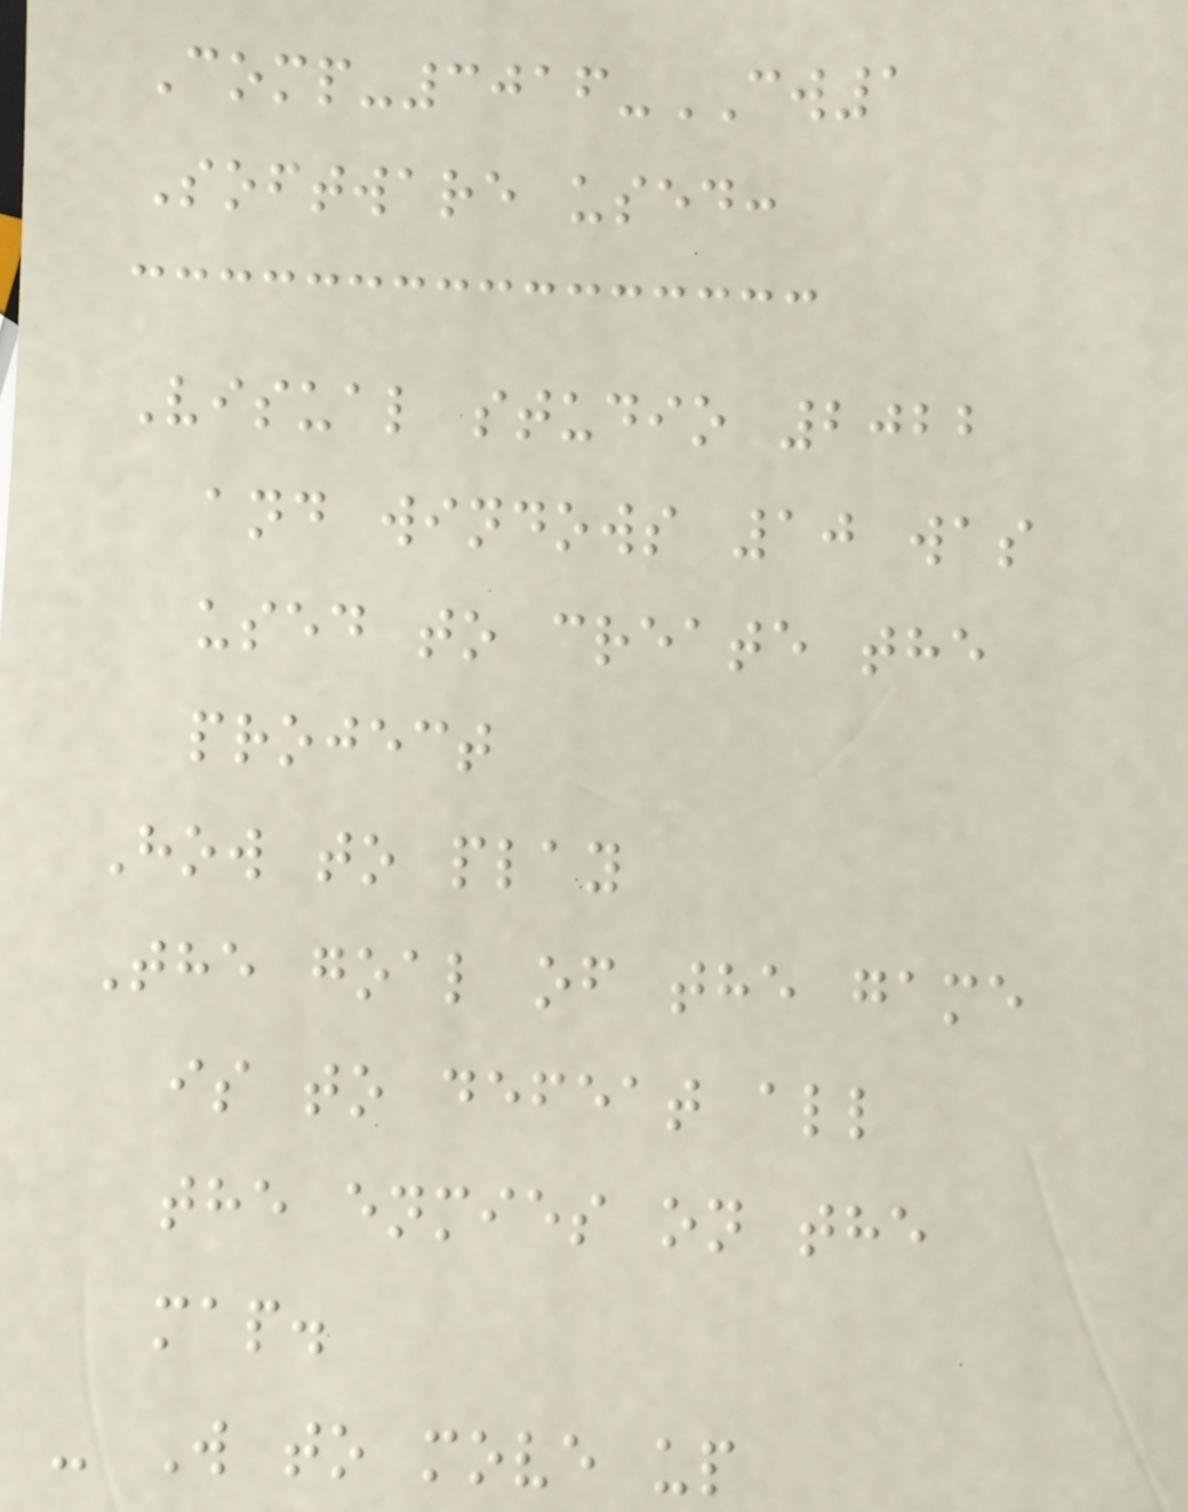Comp-3016-CW1
Software used:
Visual studio 2022
and windows 10 was
used to create the
project
How to play
The goal of the game
is to defeat all
the enmies on the
map.
- W to move up
